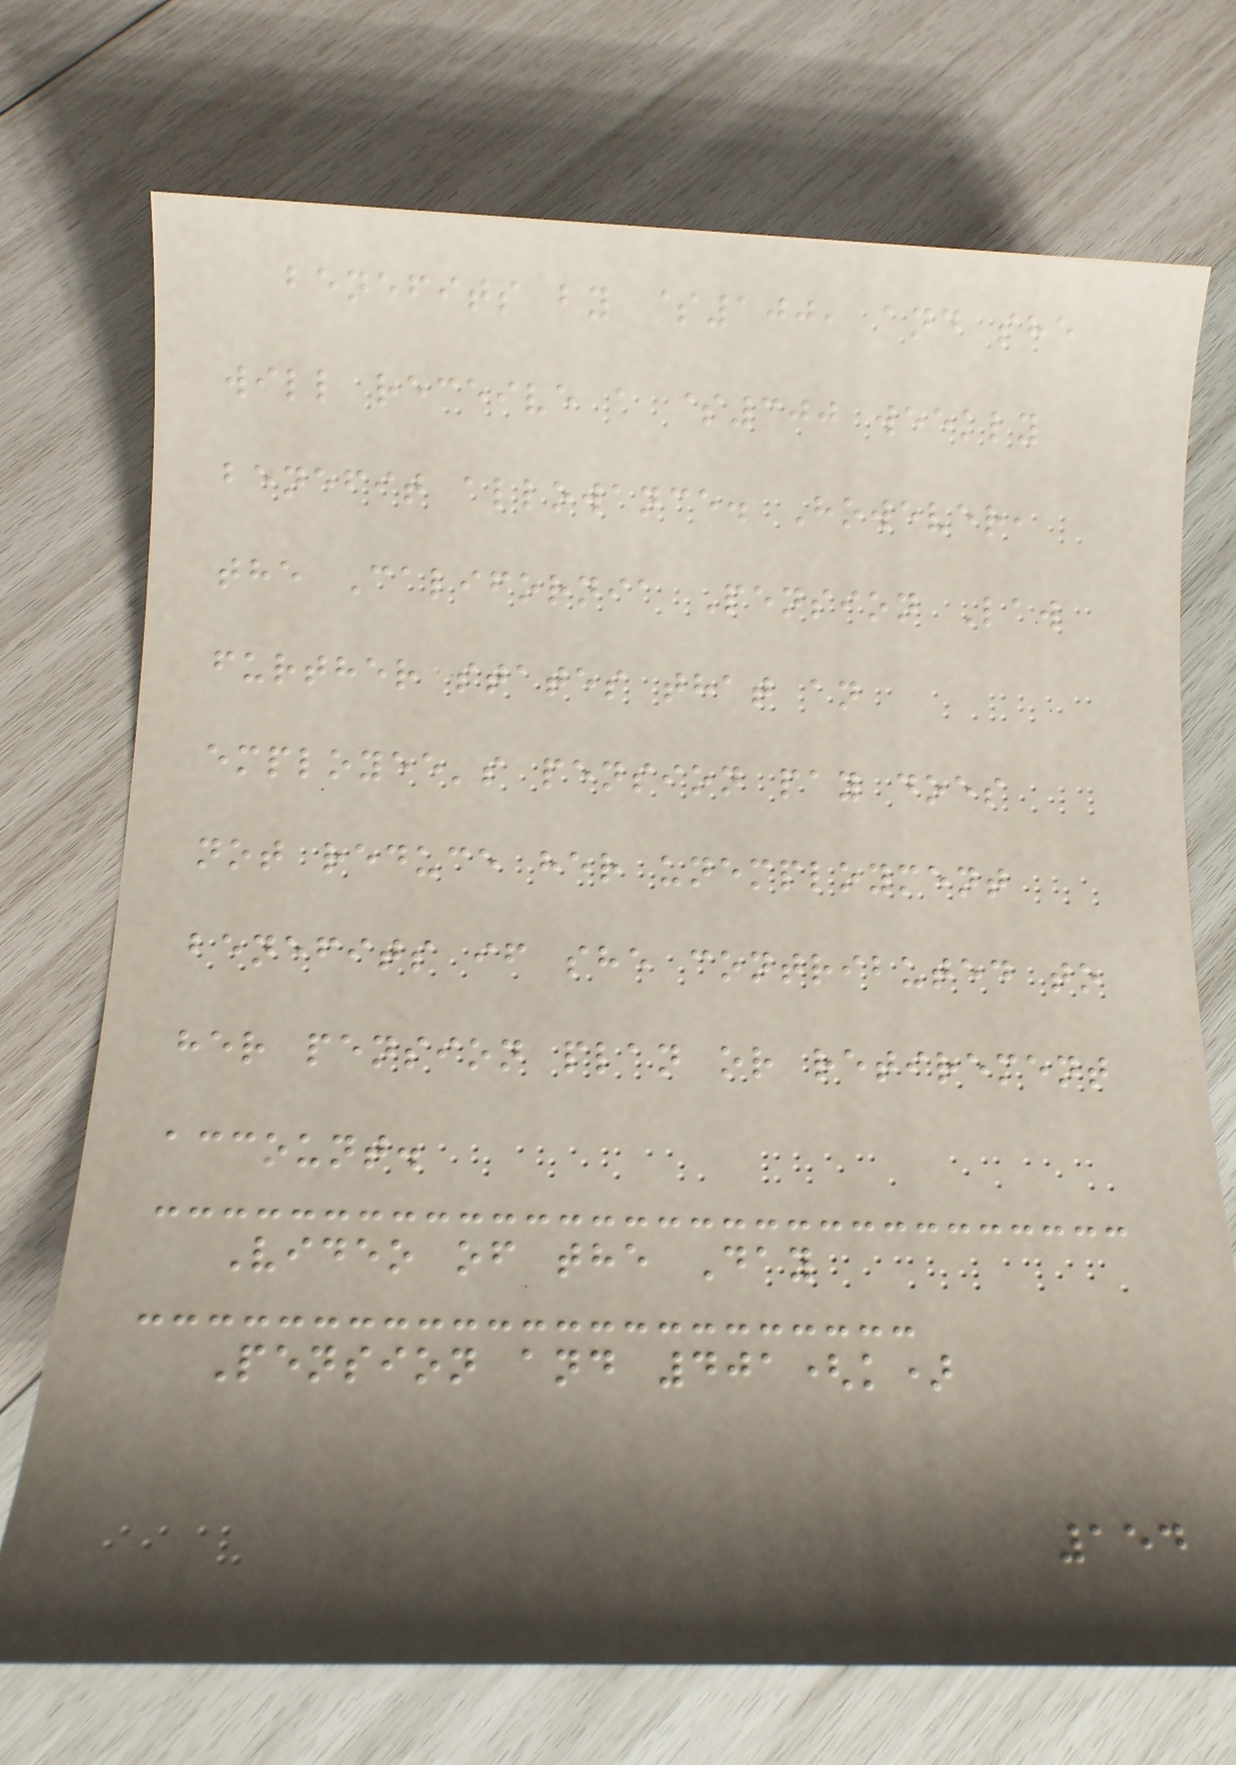benefits by $100, and she
will receive a $300 weekly
benefit allowance. However,
the California Pension Law
further states that an
employee's pension pay does
not reduce her unemployment
benefits if she contributed to
her pension plan or retirement
account.
Video of the Day
Pension and 401(k)
154
